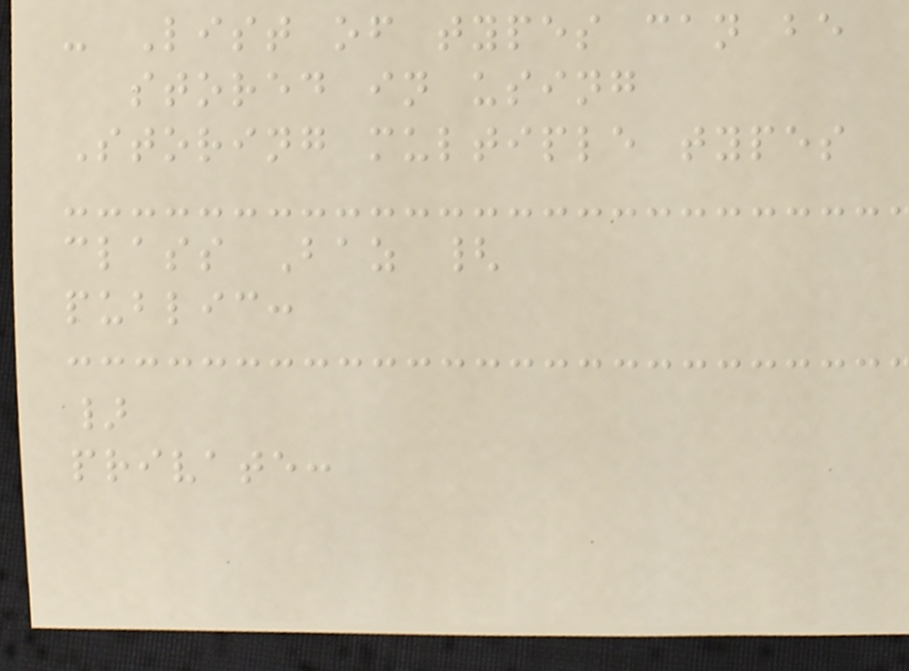- List of types can be
stored in using
Storing multiple types
class Baz {
public:
}
private:
